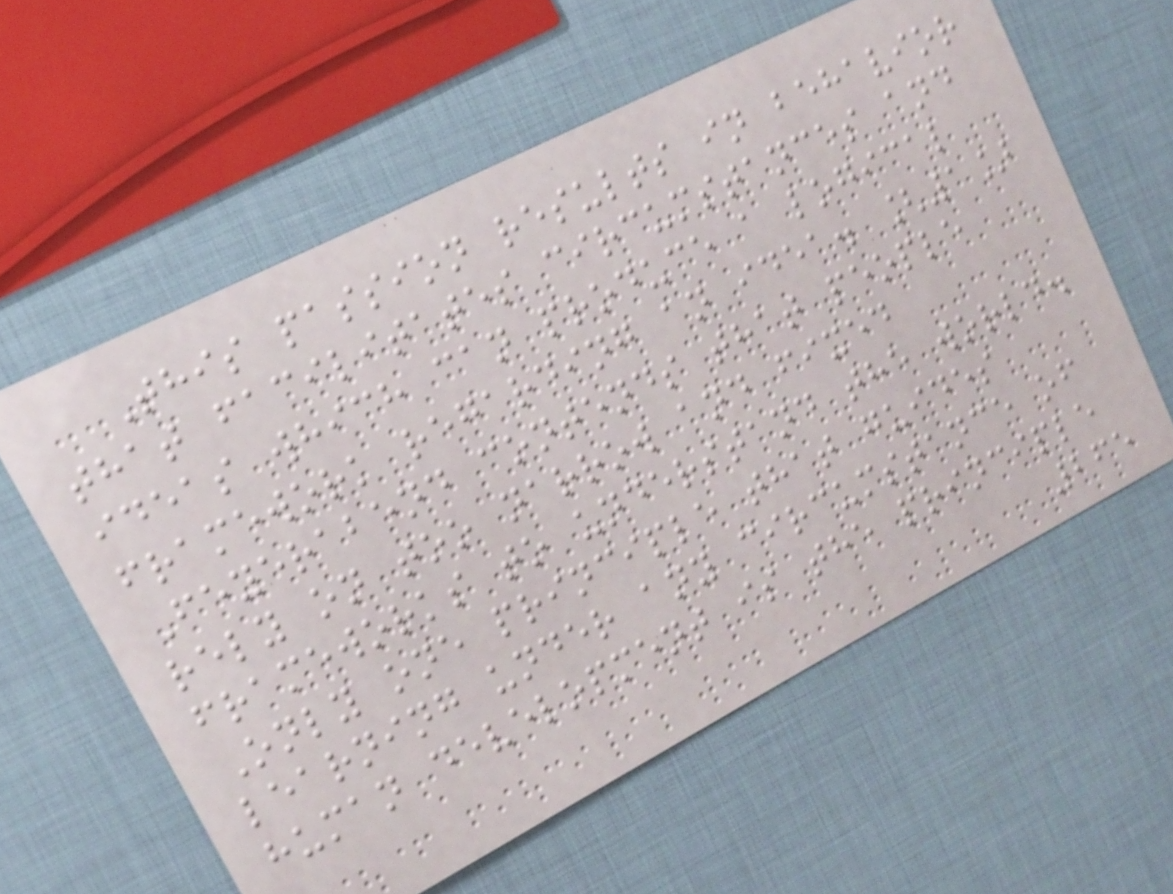This passion results in behavior
that facilitates circumstances and
ideas which can produce a logical
framework regarding an idea. [1]
Feyerabend contends that people
rely on too narrow and fixed
frameworks to understand the world.
Only one principle that guides
learning under any circumstance of
human development is the principle
265
